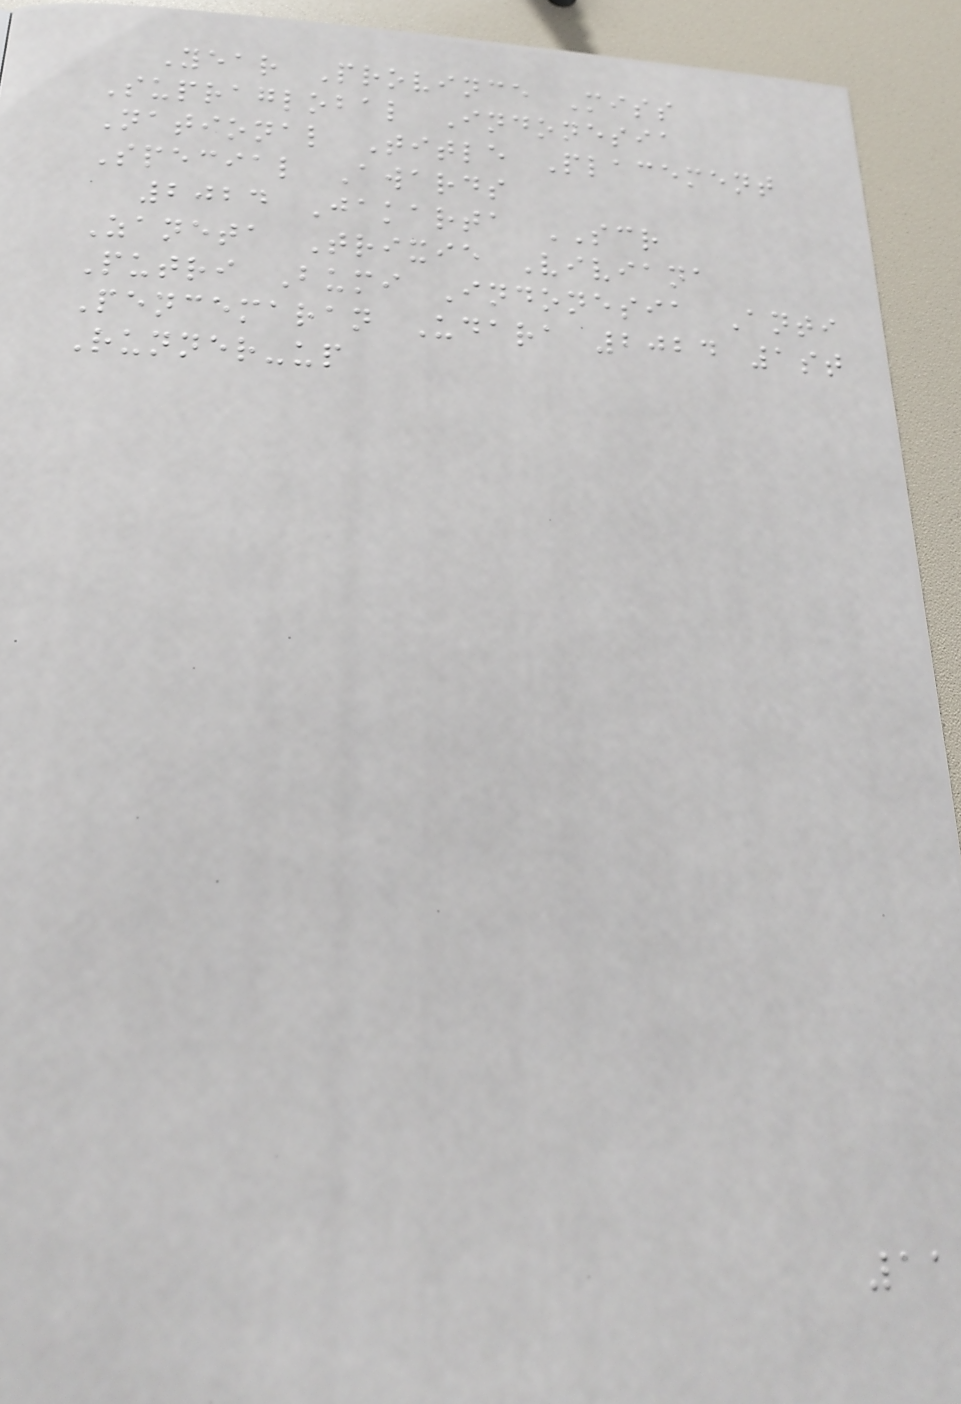Year Province Miss
Supraglobal Indonesia
National Title Placement
Special Awards
2024 Jakarta SCR
Zaneta Trixie Viviana
Putri Bumi Indonesia Anti
Pencemaran Udara 2024 1st
Runner-up
11
